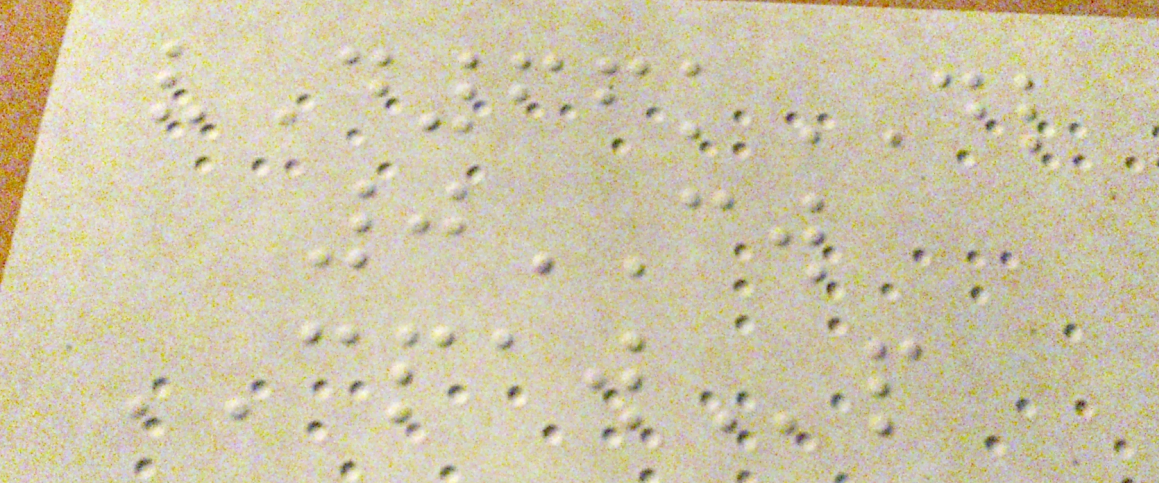vD66kDL
0CW
CPAWp
